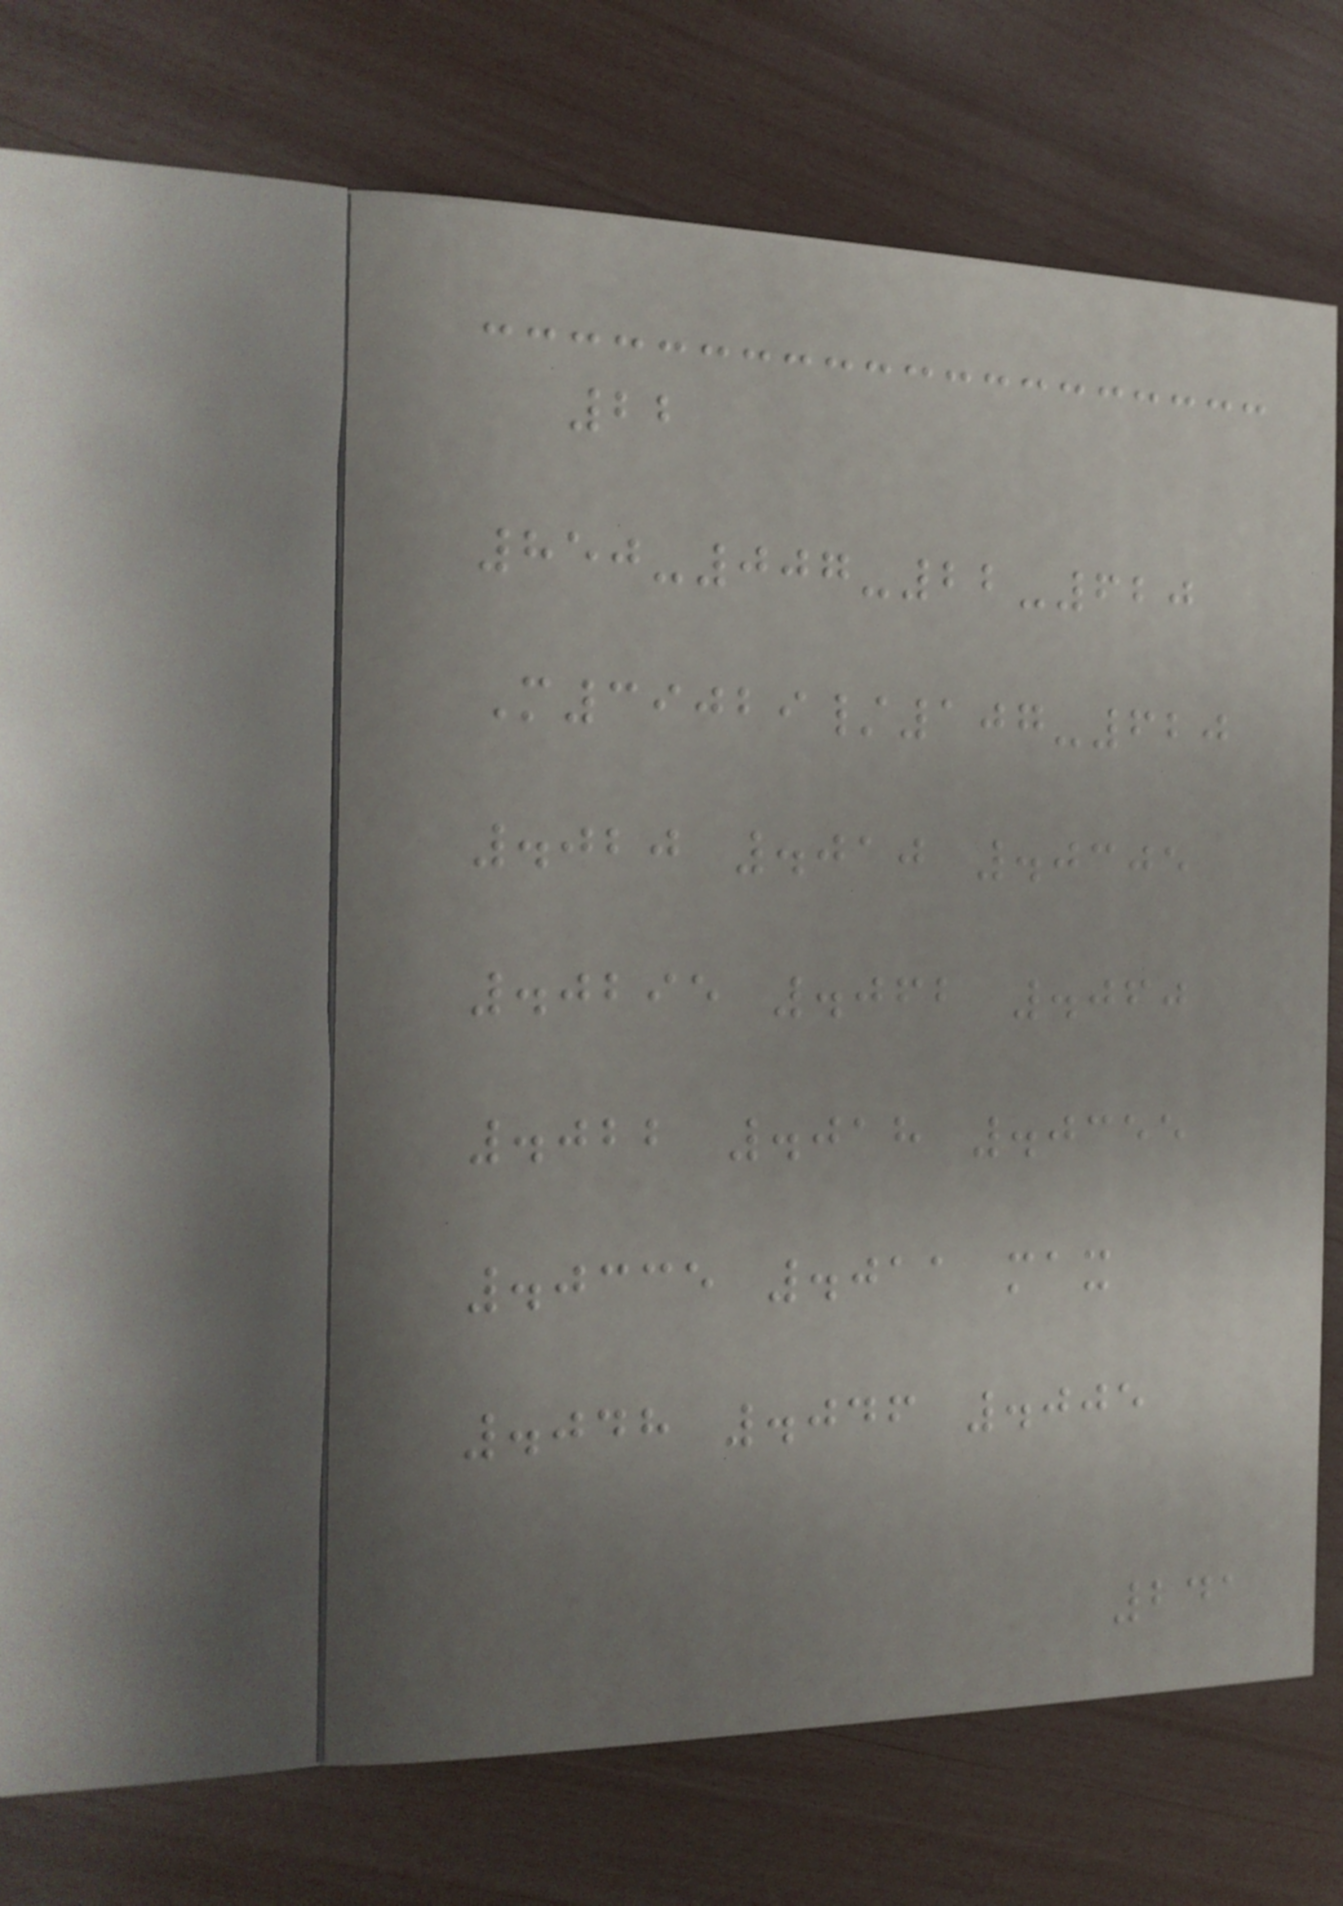22
850-007-22-620
M39029/107-620
.020 .010 .0305
.0295 .062 .060
.022 .018 .0355
.0335 .011 max
.048 .046 .005
241
